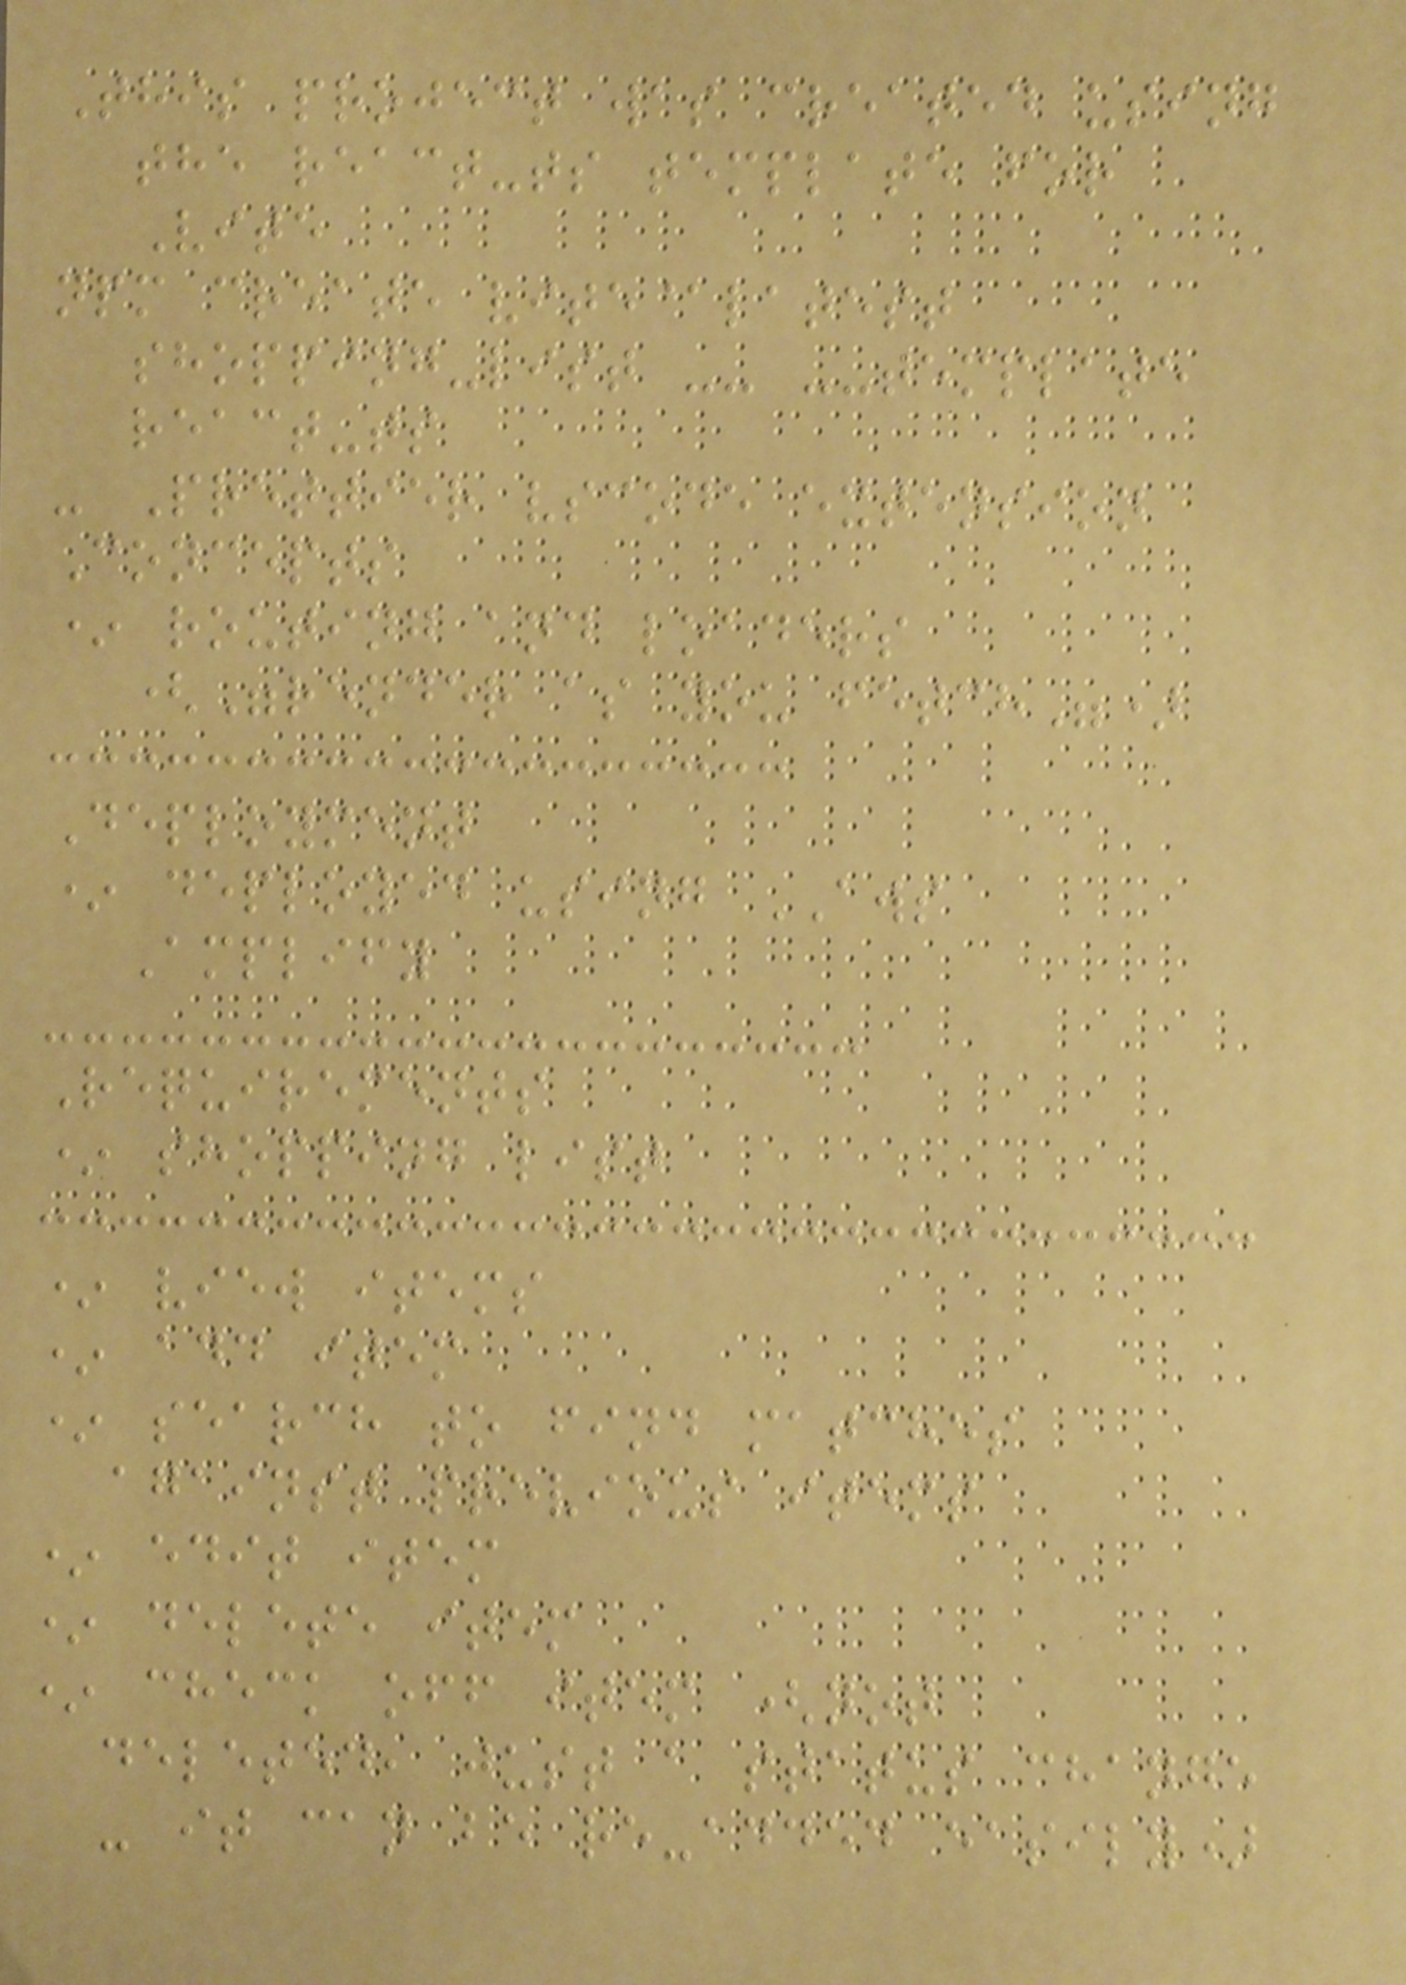This project was created using
the react-ts template for
Vite
npm create vite@latest
shopping-list -- --template
react-ts
- Prettier vscode extension
Concepts
* routing and loaders
("render as you fetch")
Deployment
* deployed using AWS
Amplify
Requirements
* shopping list
* view items
* add item
* search to find matches
against previous items
* edit item
* delete item
* check off item (not
deleted, just a status change
- it can be re-added easily)
